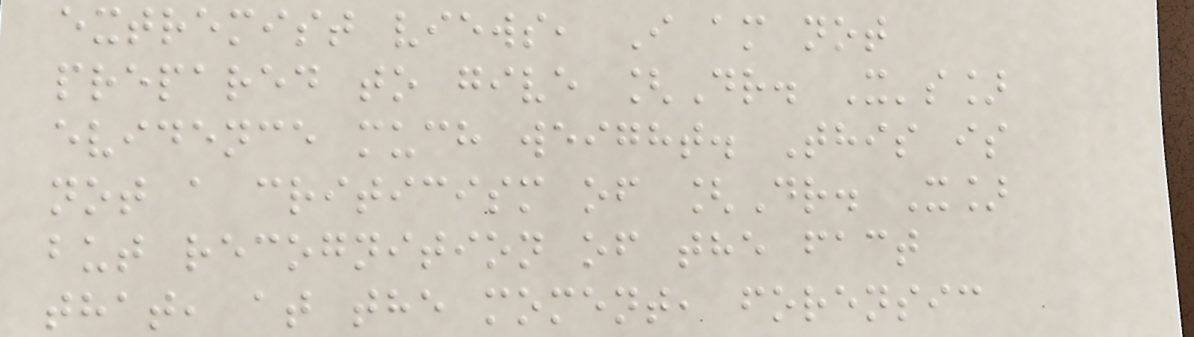extremist views, I am not
prepared to give [Dr. X's]
evidence much weight. This is
not a criticism of [Dr. X]
but recognition of the fact
that, at the moment, forensic
